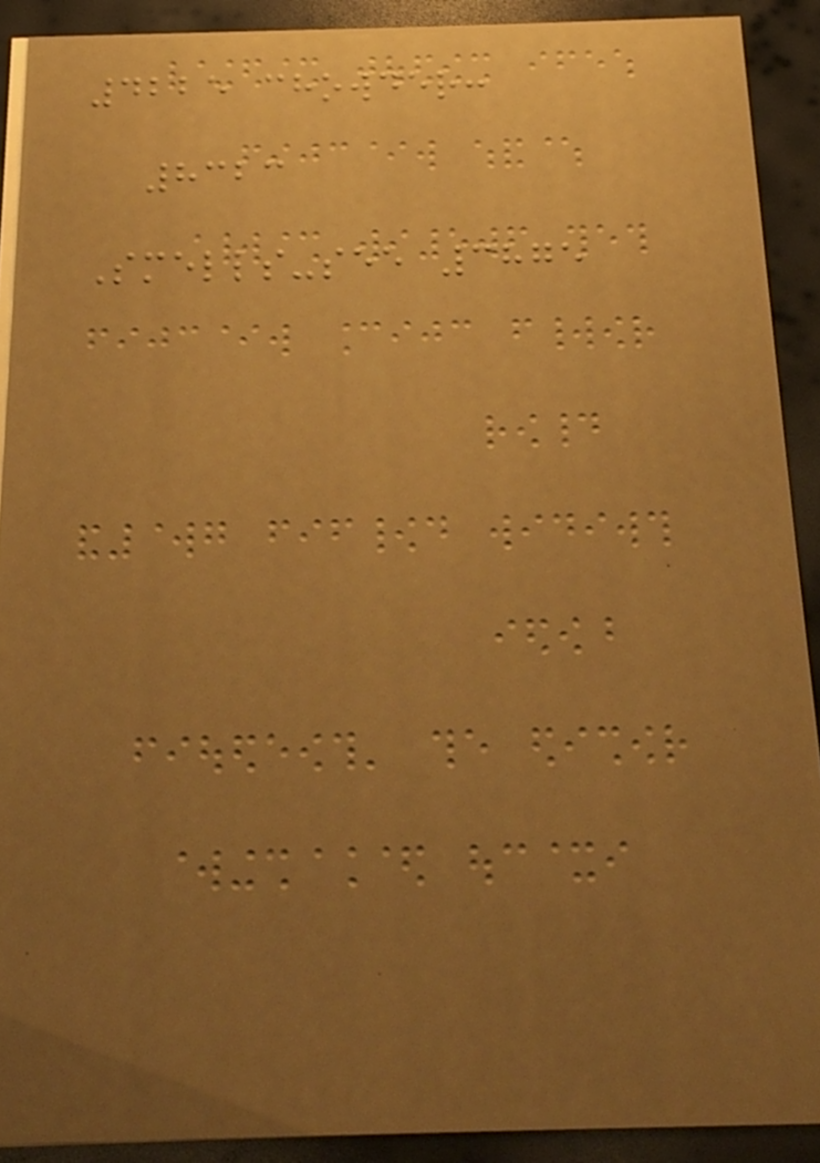4225 chowder:
8323
Smells-see 3875
